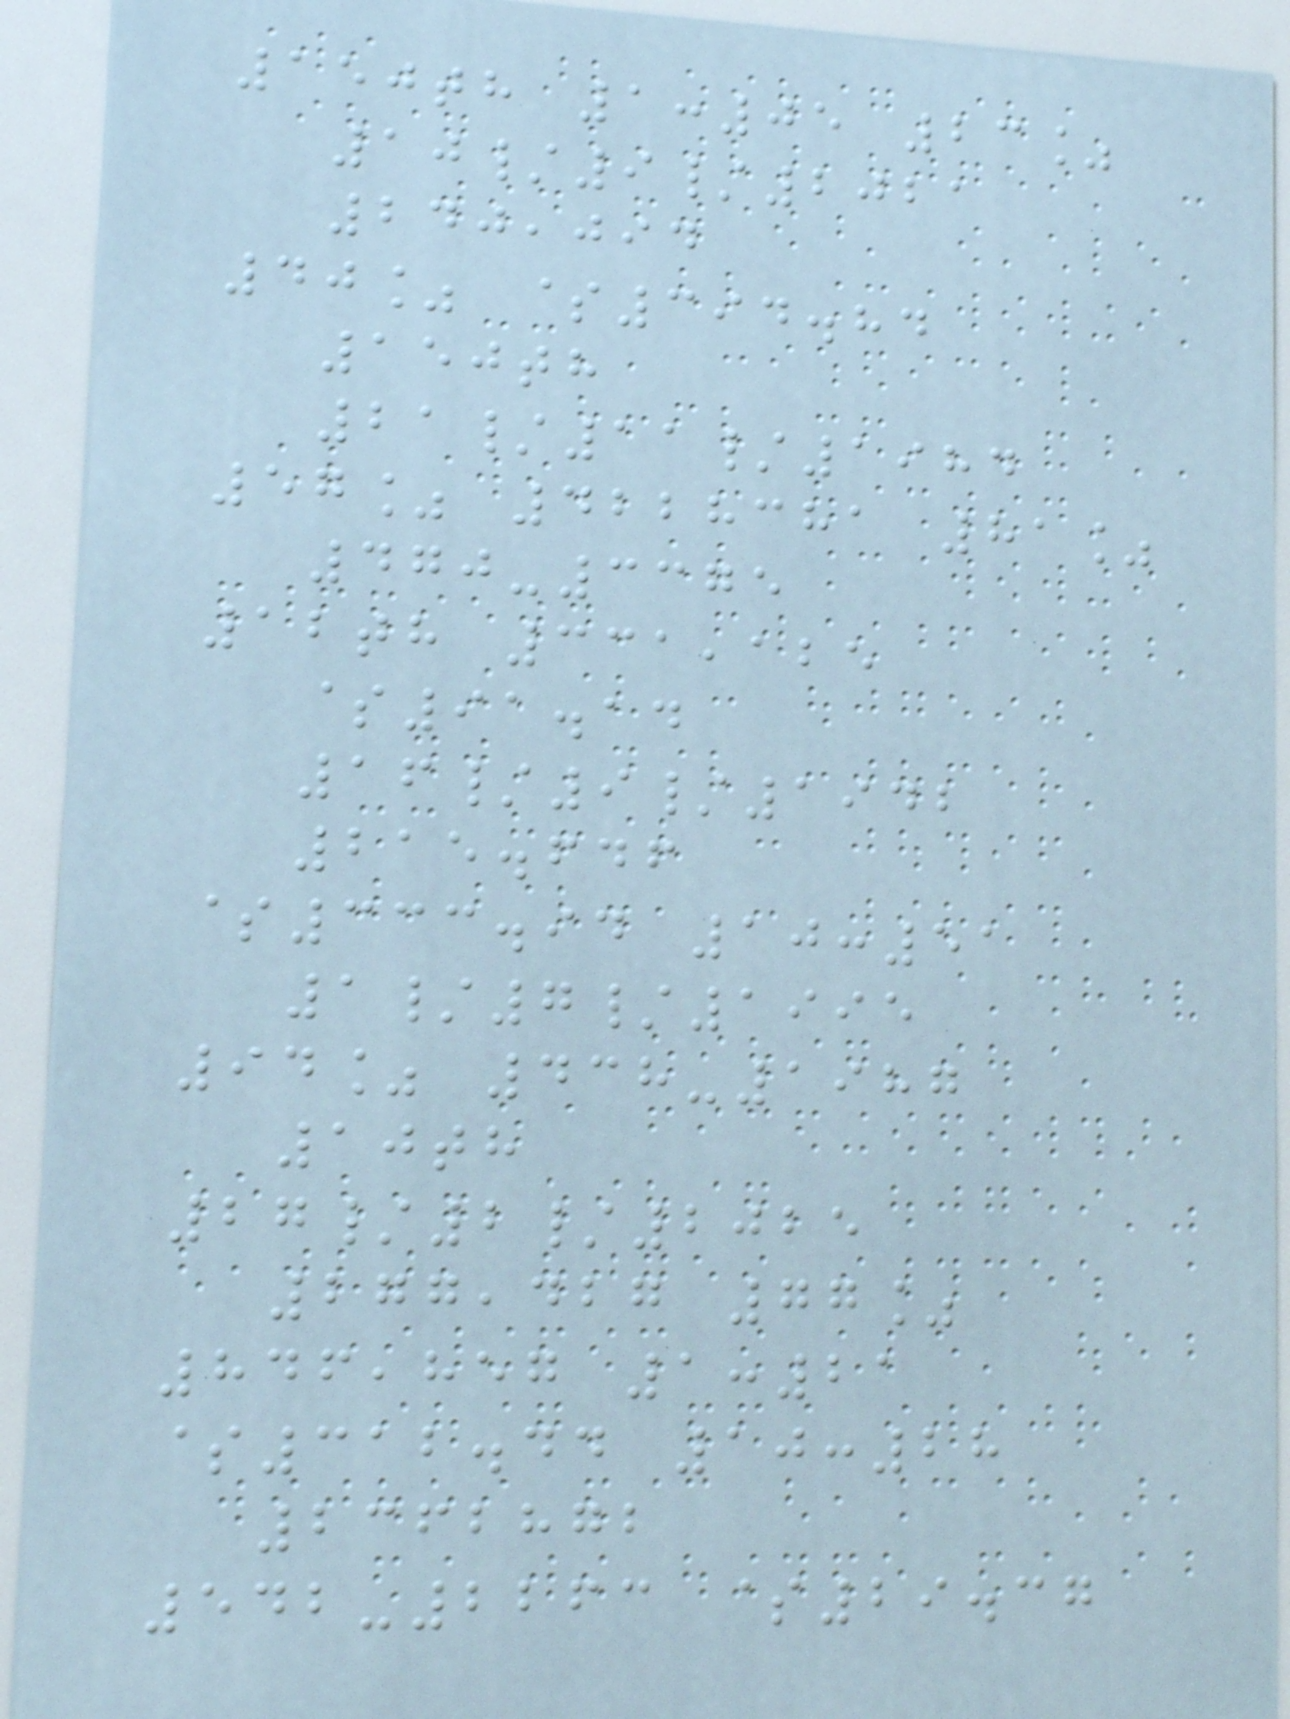150th 1:05 23%
10/9/2021
240,094
40% $394.84
150th
21/11/1984
57% 4228381 81%
470-3375
12th 331,125
$91.14
16/9/1942
215.646
$333.94 10:51
1/7/1995
94% 438-1987
10th
27/2/2025
277,427 77%
846,857 1:21
$312.44 10:28
2362872
542-2263 $29.37
